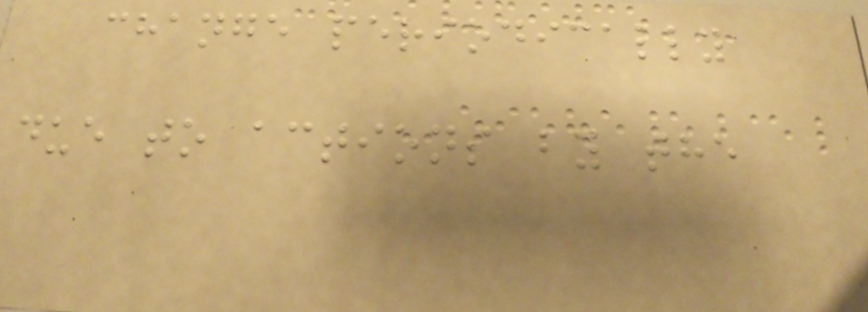change periodically
due to actions by the
